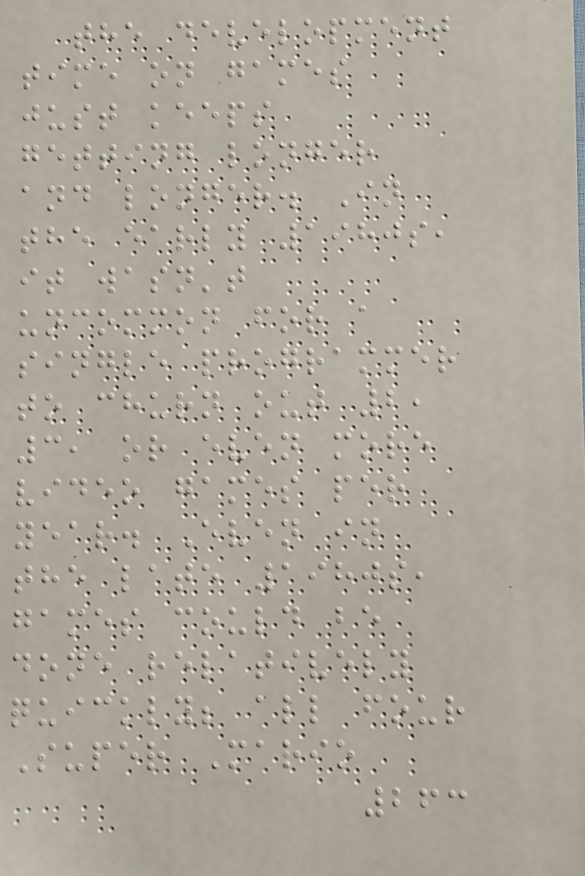the development
time on games
just keeps
getting longer
and longer. In
the early 1980s,
it wasn't
uncommon for a
single programmer
to churn out 2,
3, or even more
video games per
year. Even in
the late 1980s,
games could be
done relatively
quickly; all four
Super Mario
263
